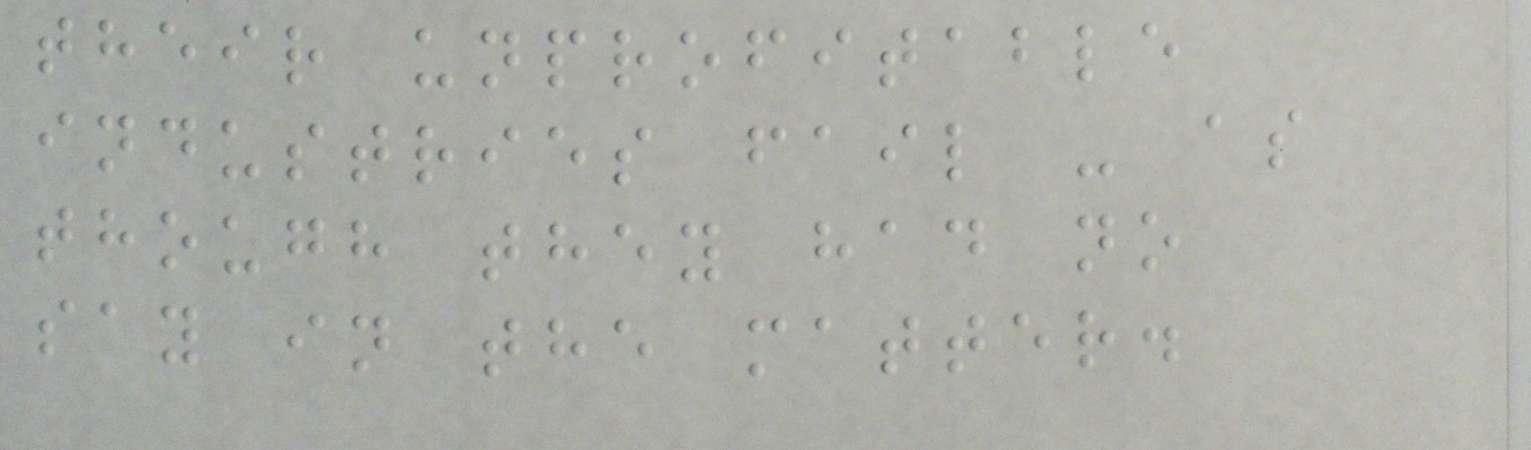their unprofitable
industries fail - as
though they had no
say in the matter.
